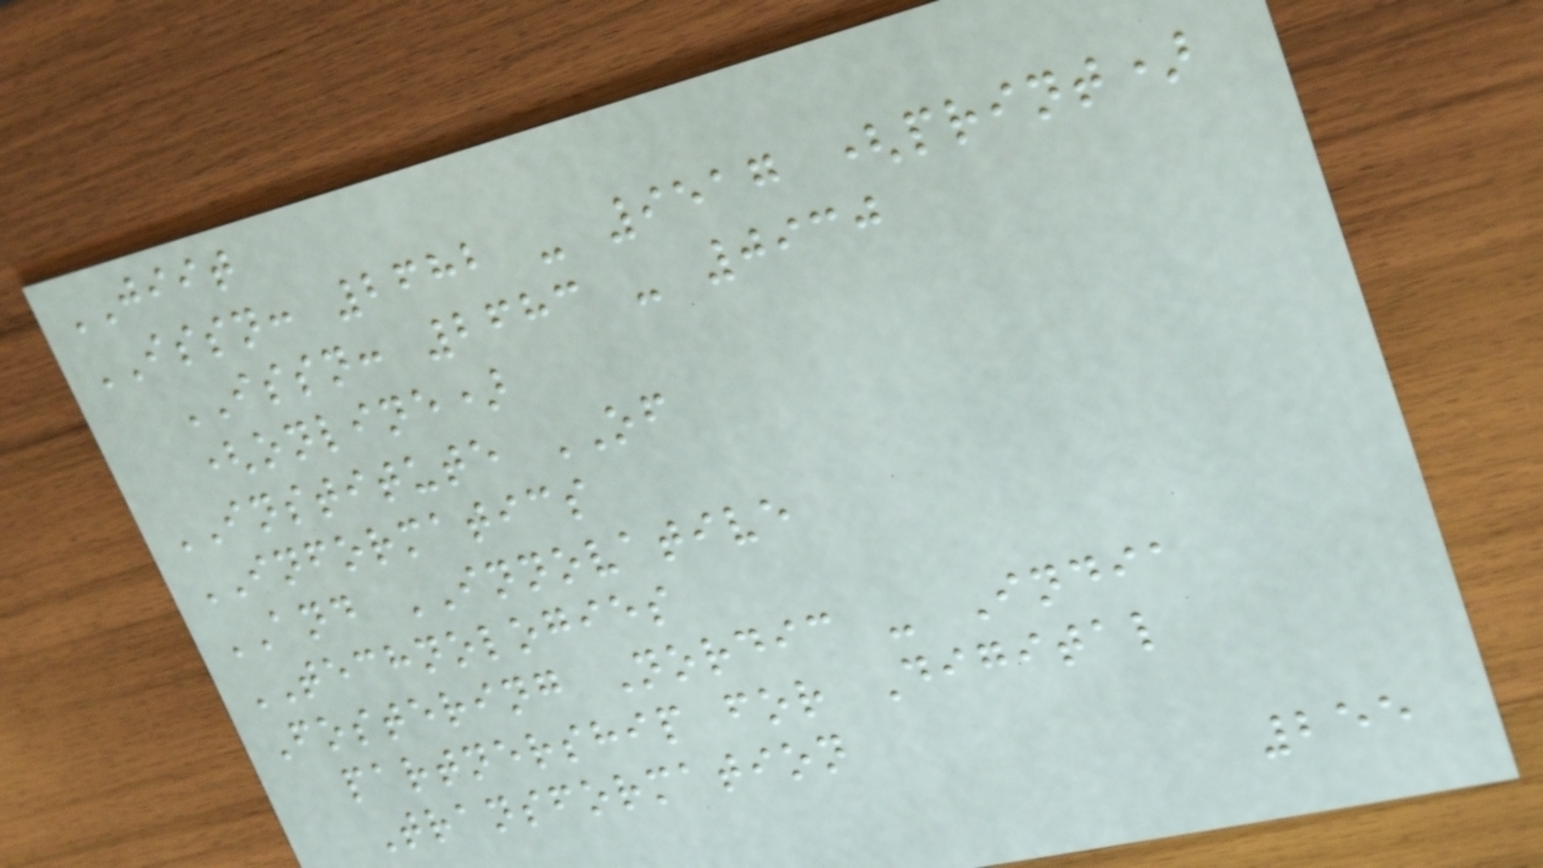JIIT
ISSN: 2682 - 9517 (print)
ISSN: 2683 - 0930
(online)
INSTITUTE OF
INFORMATICS
AND INNOVATIVE
TECHNOLOGIES
Fostering Nordic - India
partnership for Digital
Transformation
255
